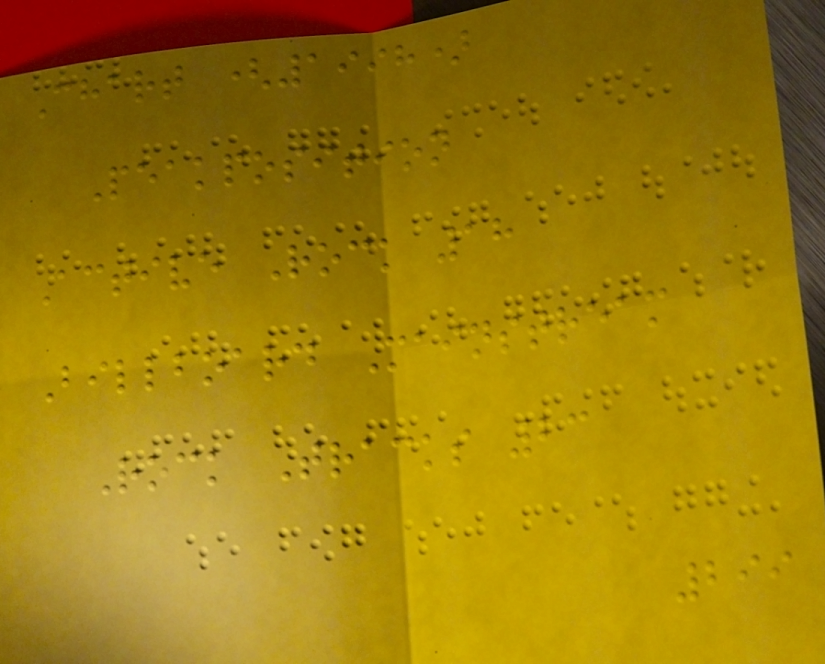Chart (1998)
Peakposition
Active Rock 18
Billboard Mainstream
Rock Tracks 23
299
